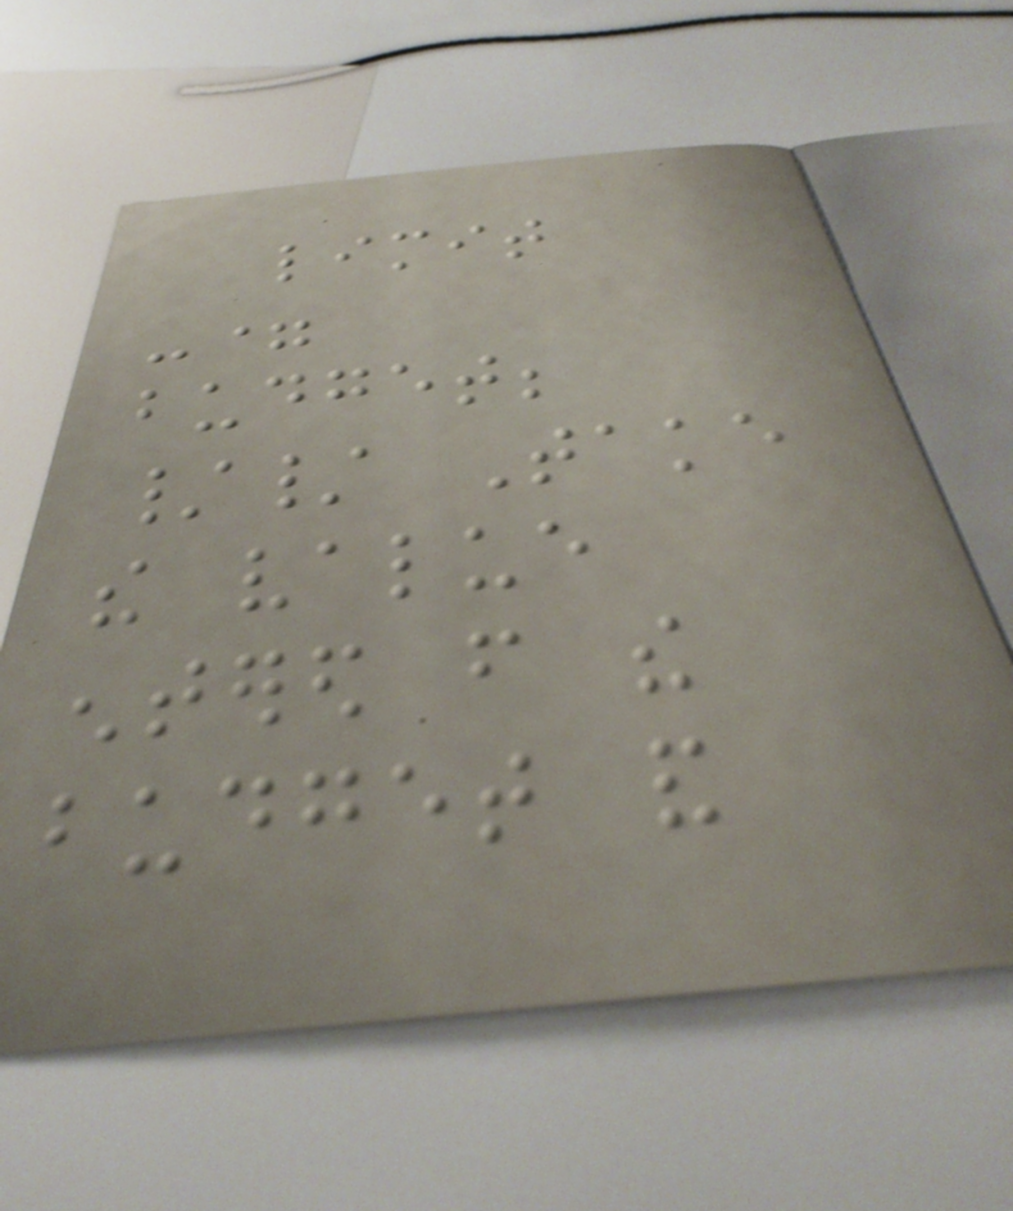limit
-=
budget;
// Take
the value
entered from the
budget and
